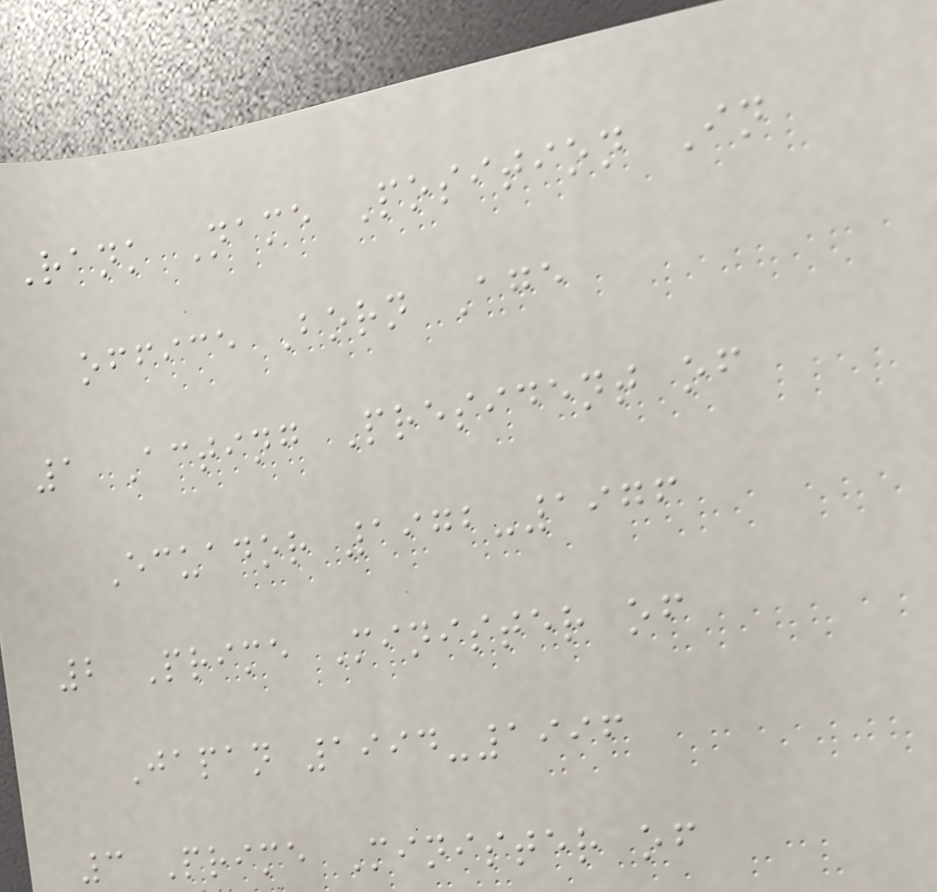Rank Name Position In
office Born Age
1 Acting President of
Ecuador 1972-1976
2 Prime Minister of
Japan 1994-1996
3 Prime Minister of
